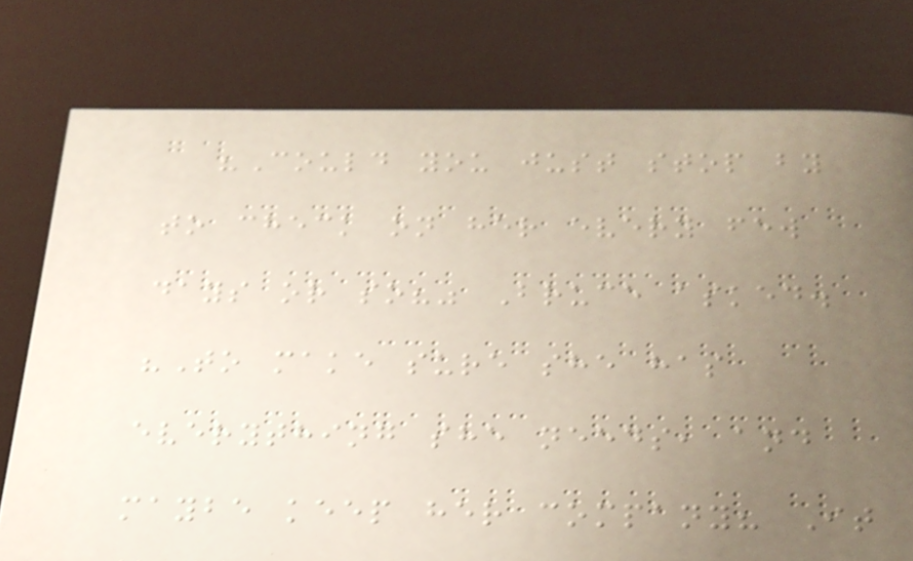"Could you just stop by
to check on her every few
days or so?" Bruce asked.
"To make sure she has
everything she needs, and
maybe keep her company? It
